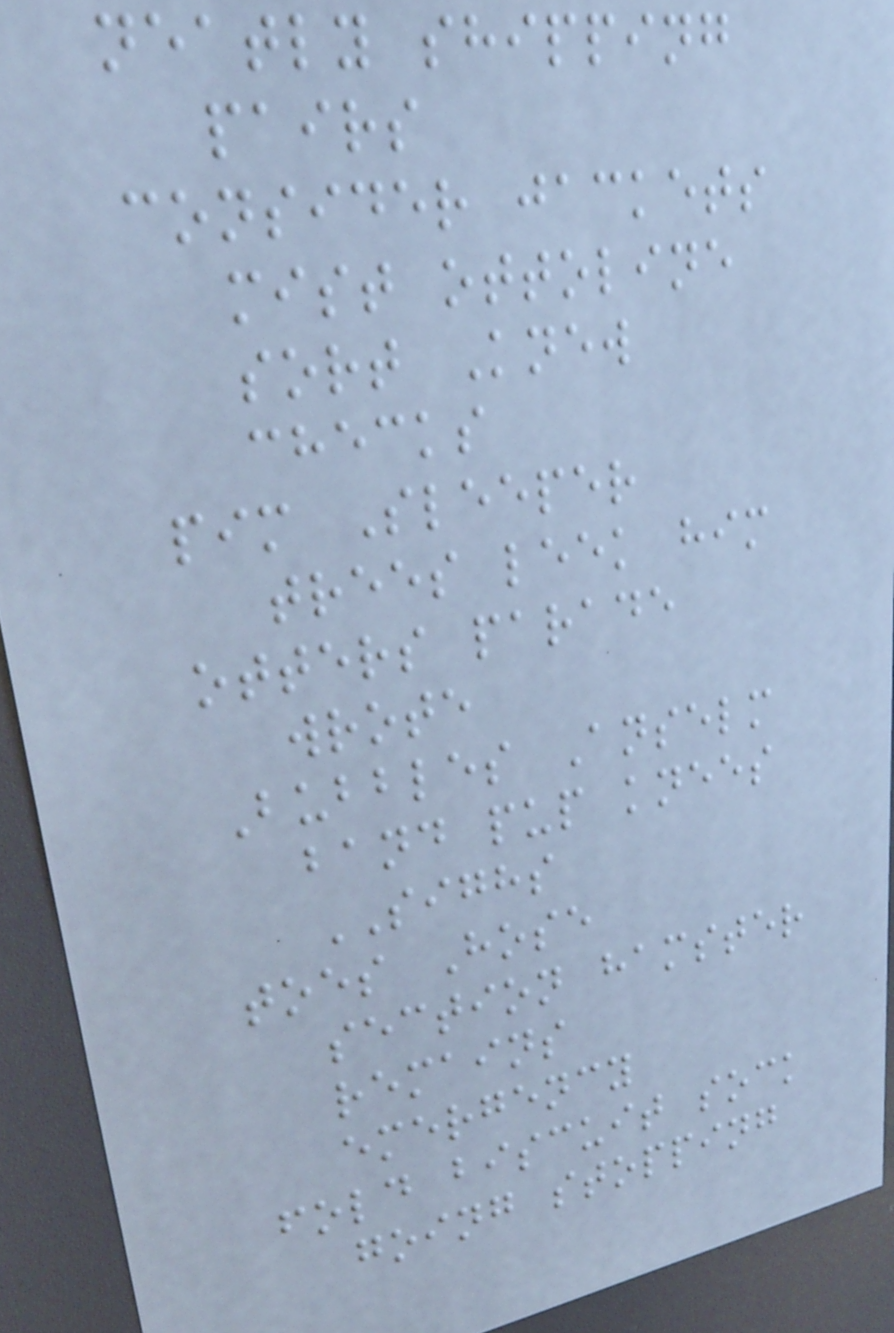neatly shipping
pairs
consider jackets
mist ottoline
sort Knew
checks
pim Sleeper
trees leek him
otters parade
wrote
Bubbles Anselm
band pup knees
SIGHS
toes Hose
section hamster
remains
emergency
fold biscuit sock
going stopping
